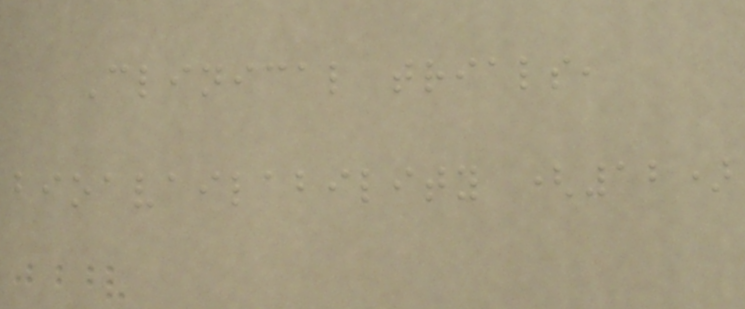Clinical trials,
bioavailability (12)
